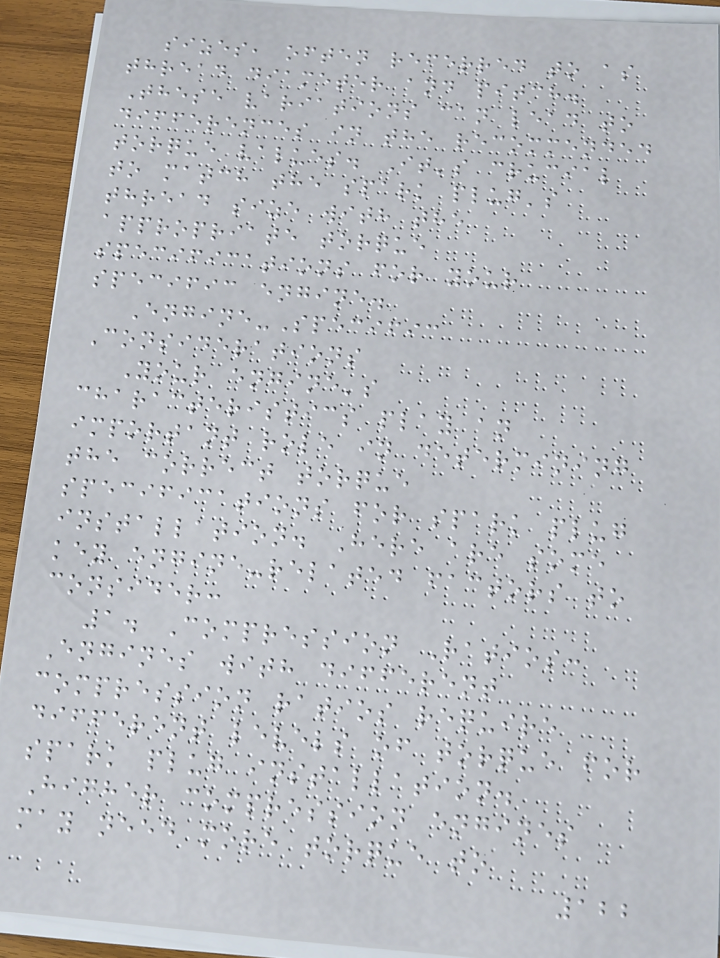sizes, often referred to as
thread diameter and pitch.
These variations can lead to
differences in the recommended
torque values. It's crucial
to match the spark plug's
thread size with the
appropriate torque
specifications for your
specific engine.
Engine-Specific
Considerations
Your engine's
characteristics play an
important role in determining
the correct torque
specifications for spark plug
installation. Here are some
key engine-related factors to
consider:
1. Compression Ratios:
Engines with different
compression ratios require
different levels of torque for
spark plug installation.
Higher compression engines
may need more torque to
122
